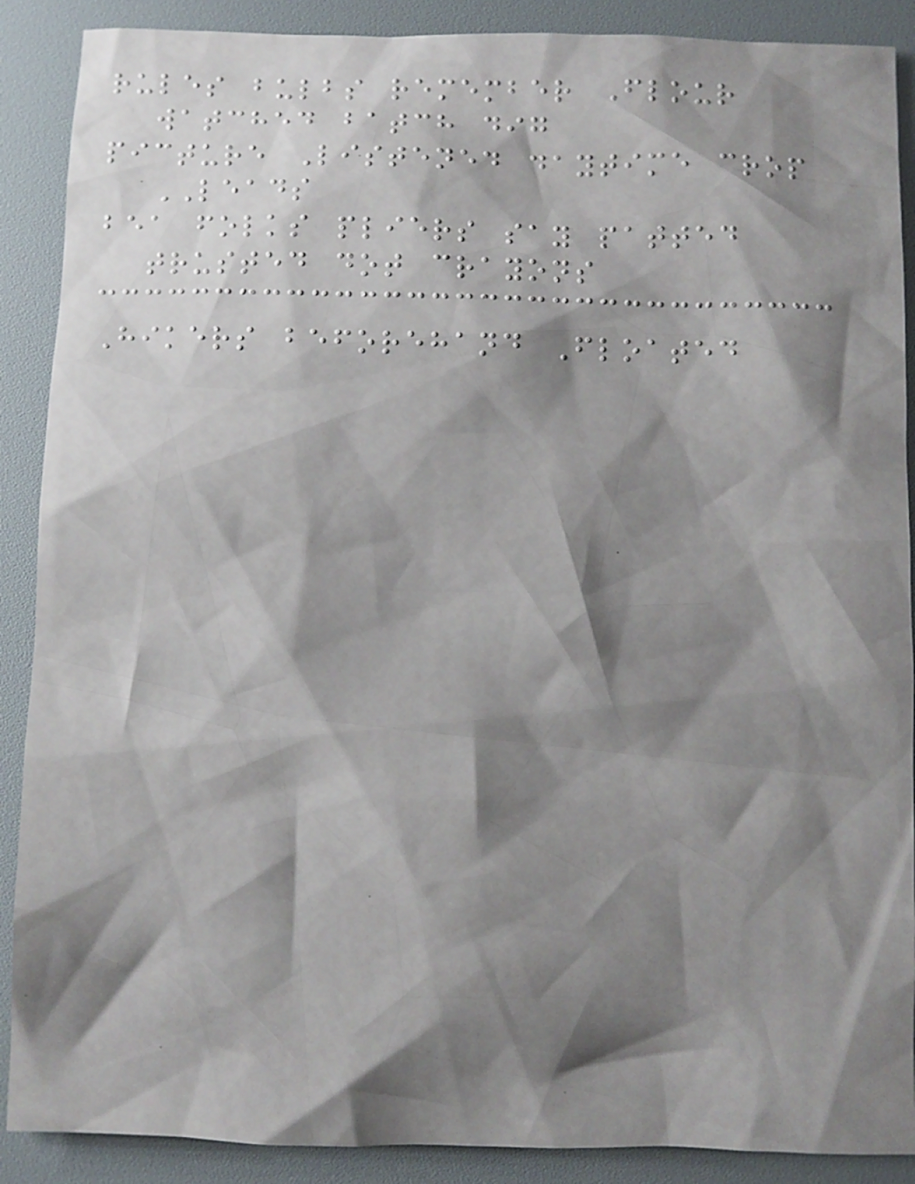rules bulbs remember Flour
watched batch dig
picture Listened daytime crop
LEADS
bea folks pliers say patted
trusted dot crayons
Hikers beforehand Floated
